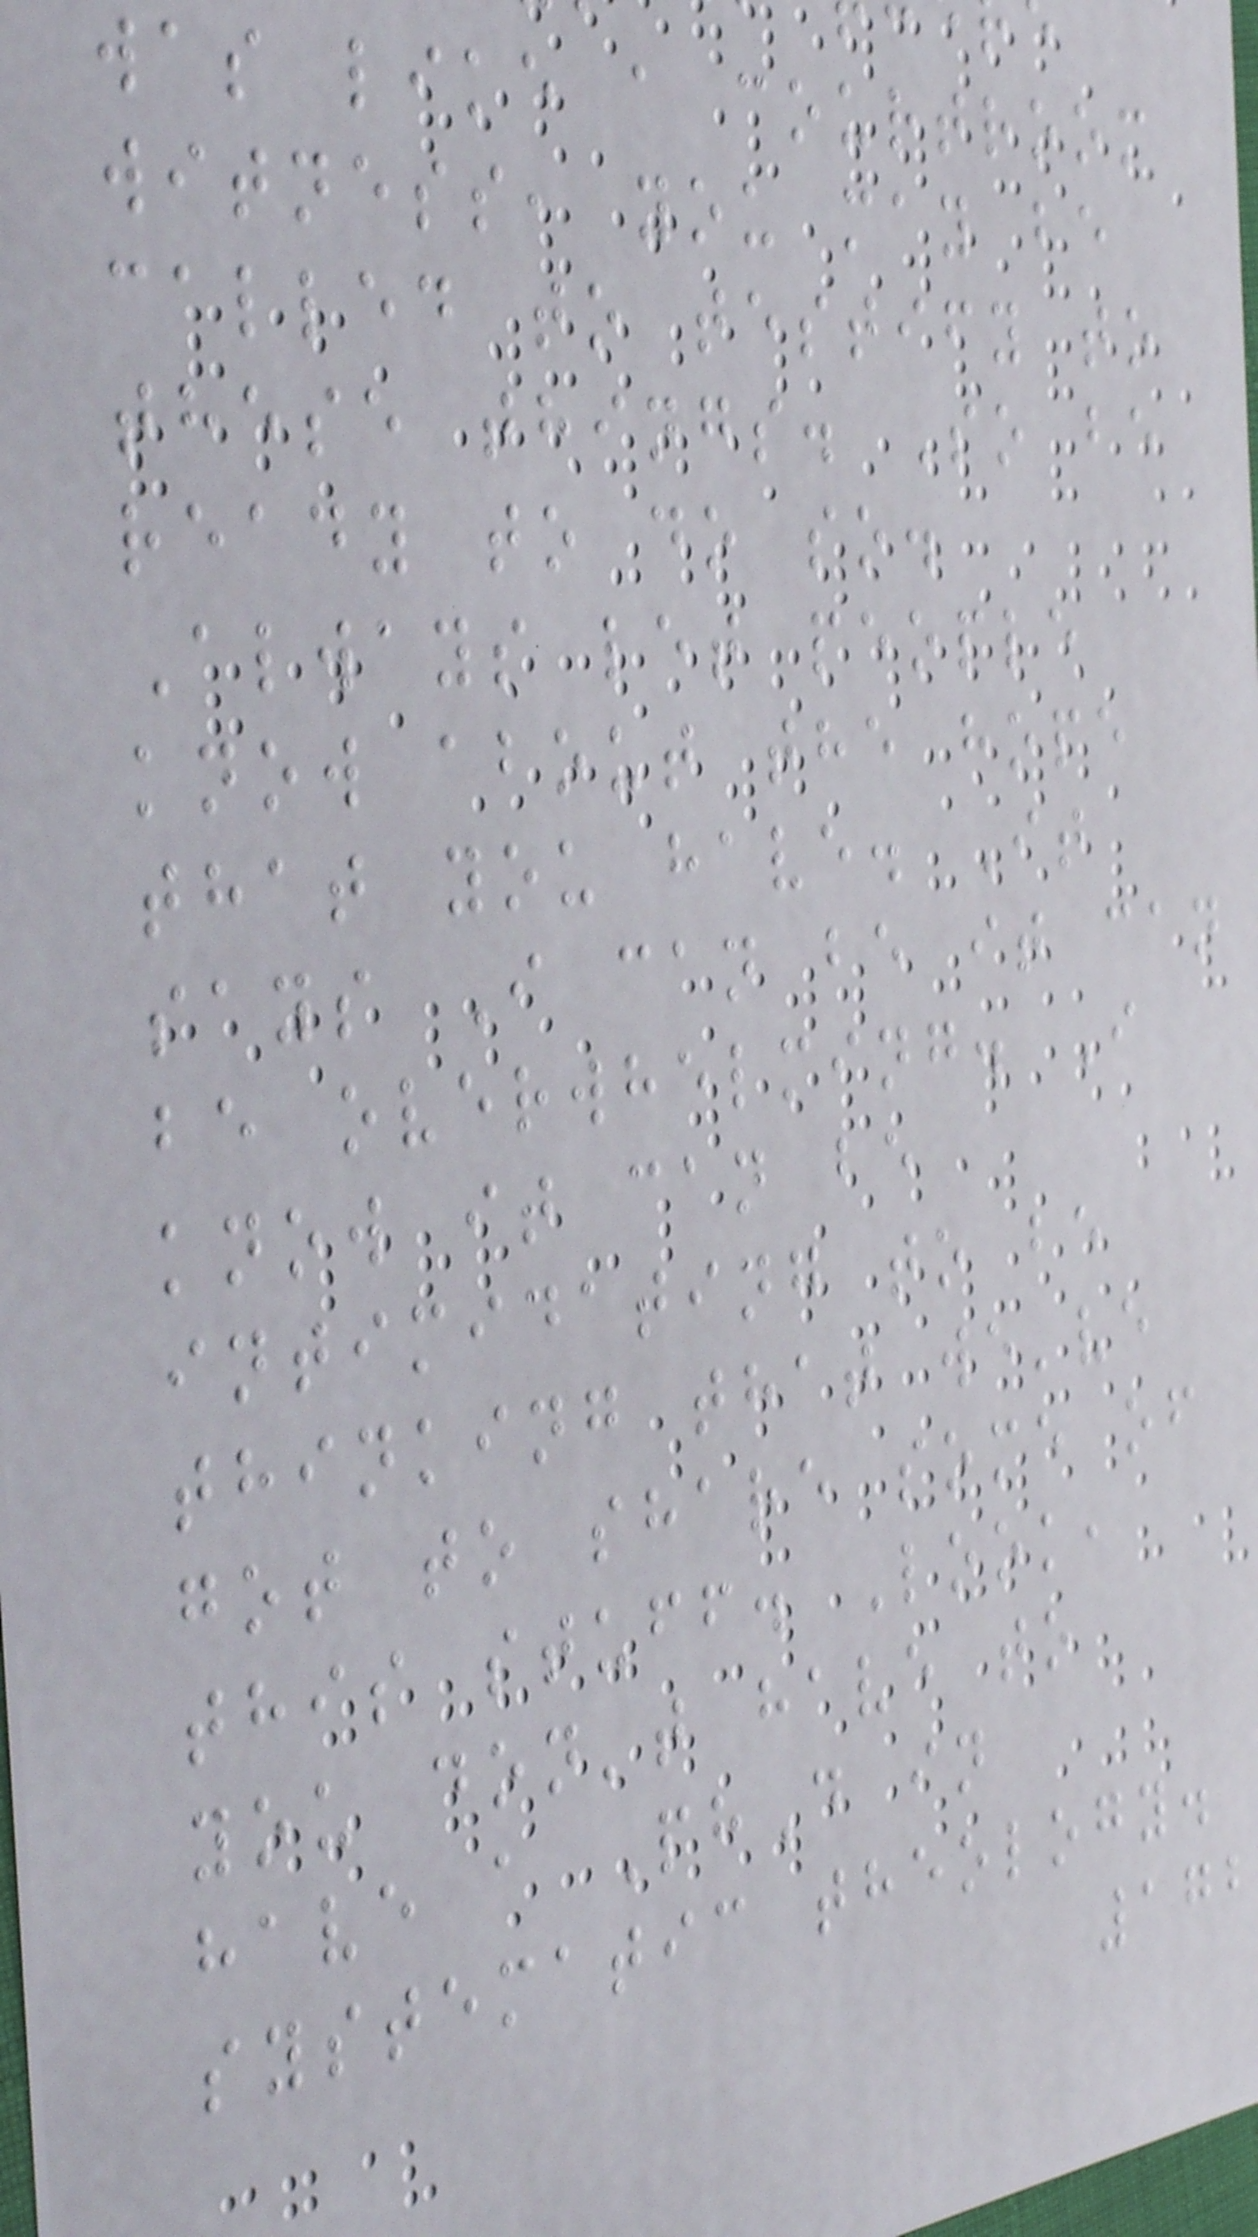was like a courtroom
witness, you may be
called to testify to
these things. So be
ready to do so.
Always let people
know about the hope
that you have. It
says I can be it can
be overwhelming. I
know it can be
intimidating to be
thinking that we've
got to share some of
this stuff. Look,
you don't have to
have a PhD in
systematic theology.
172
